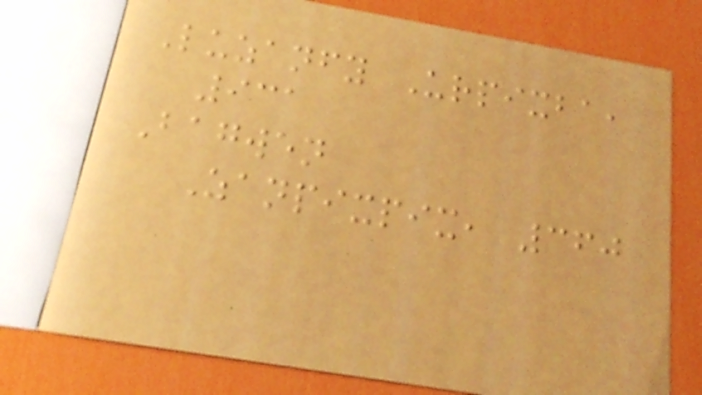Luzanfy Urpixba,
931
Bagwen
Zanpixpix, 360
